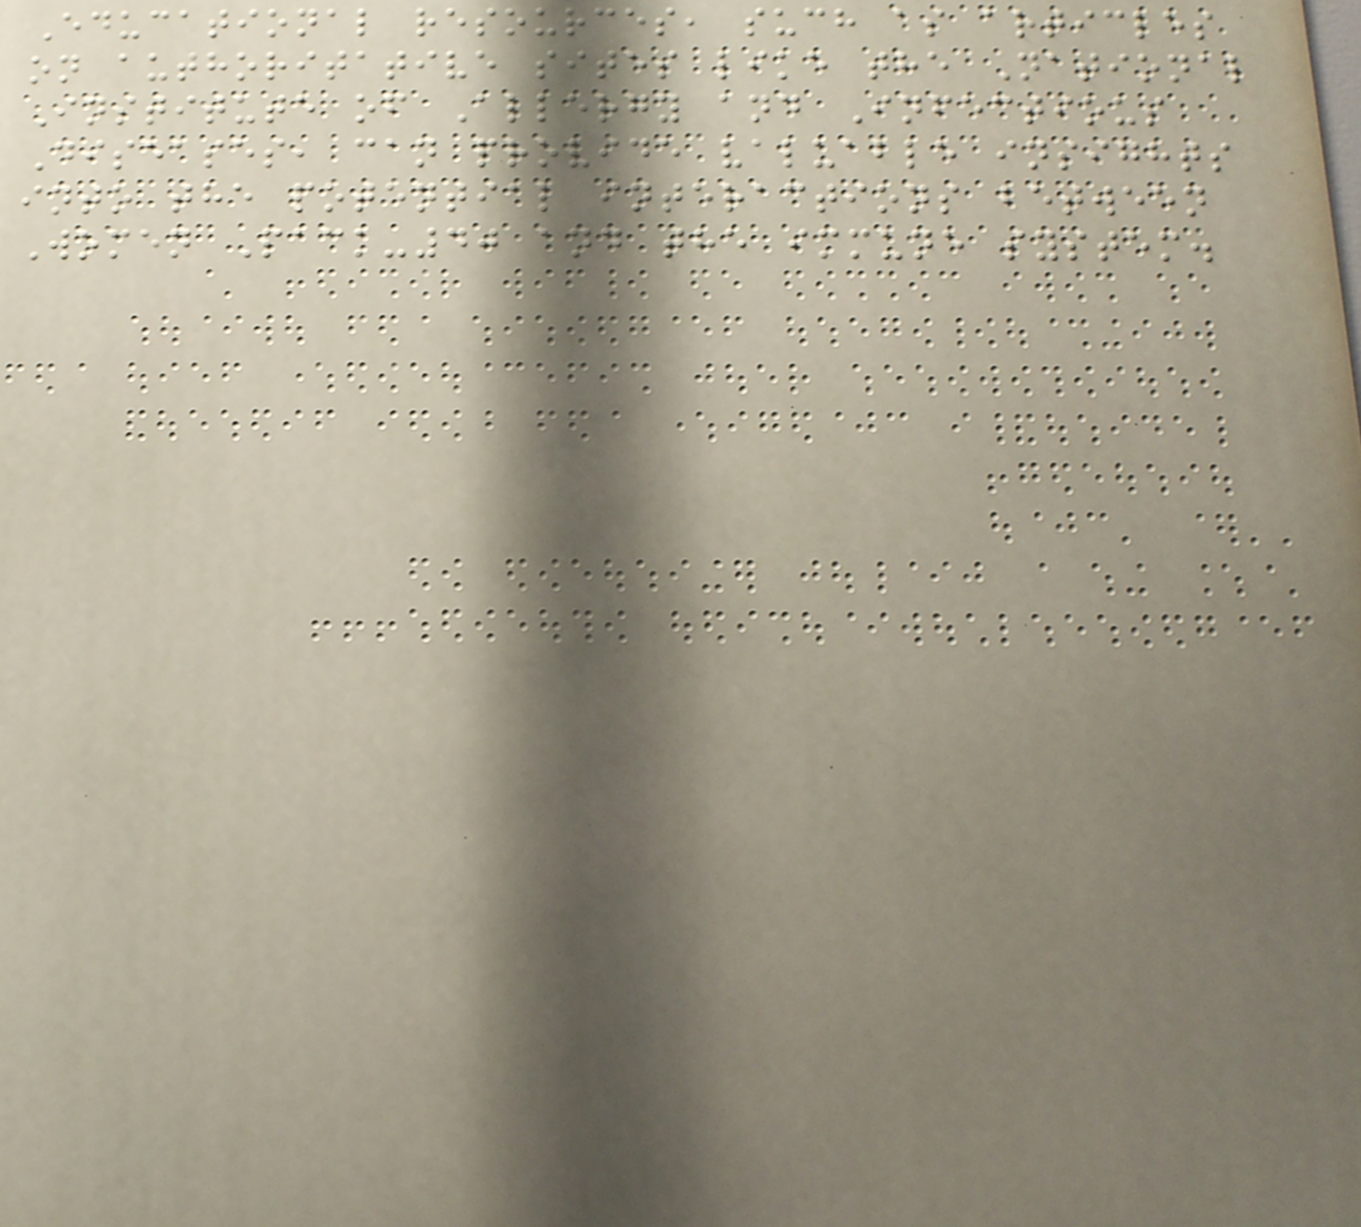Educational resources, such as articles
on authoritative sites like the National
Institute of Allergy and Infectious
Diseases, can provide valuable insights
into the potential interactions between
Women Pack-40 and the immune system.
